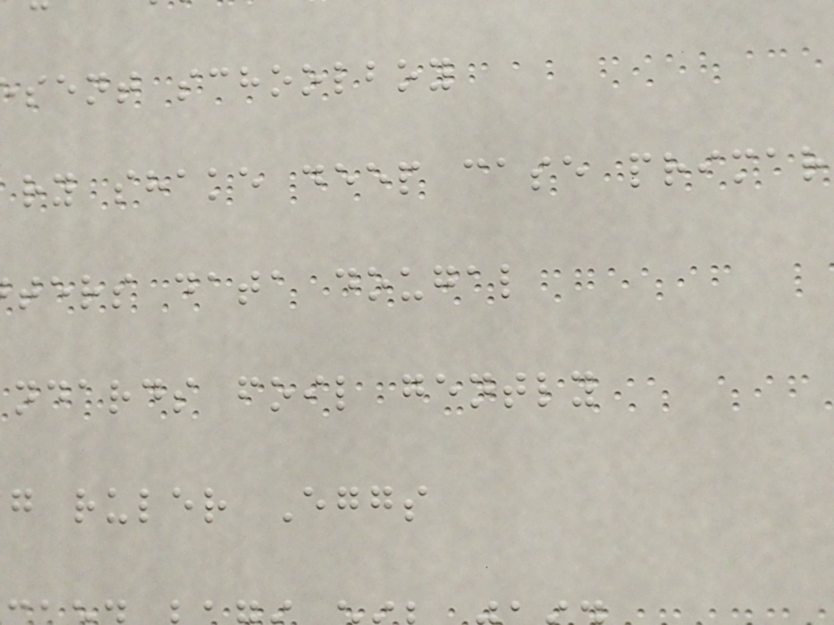sent schoolboy
ry shake deep case primar
ters data dougal
ndards foil gently
g ruler Eggs
